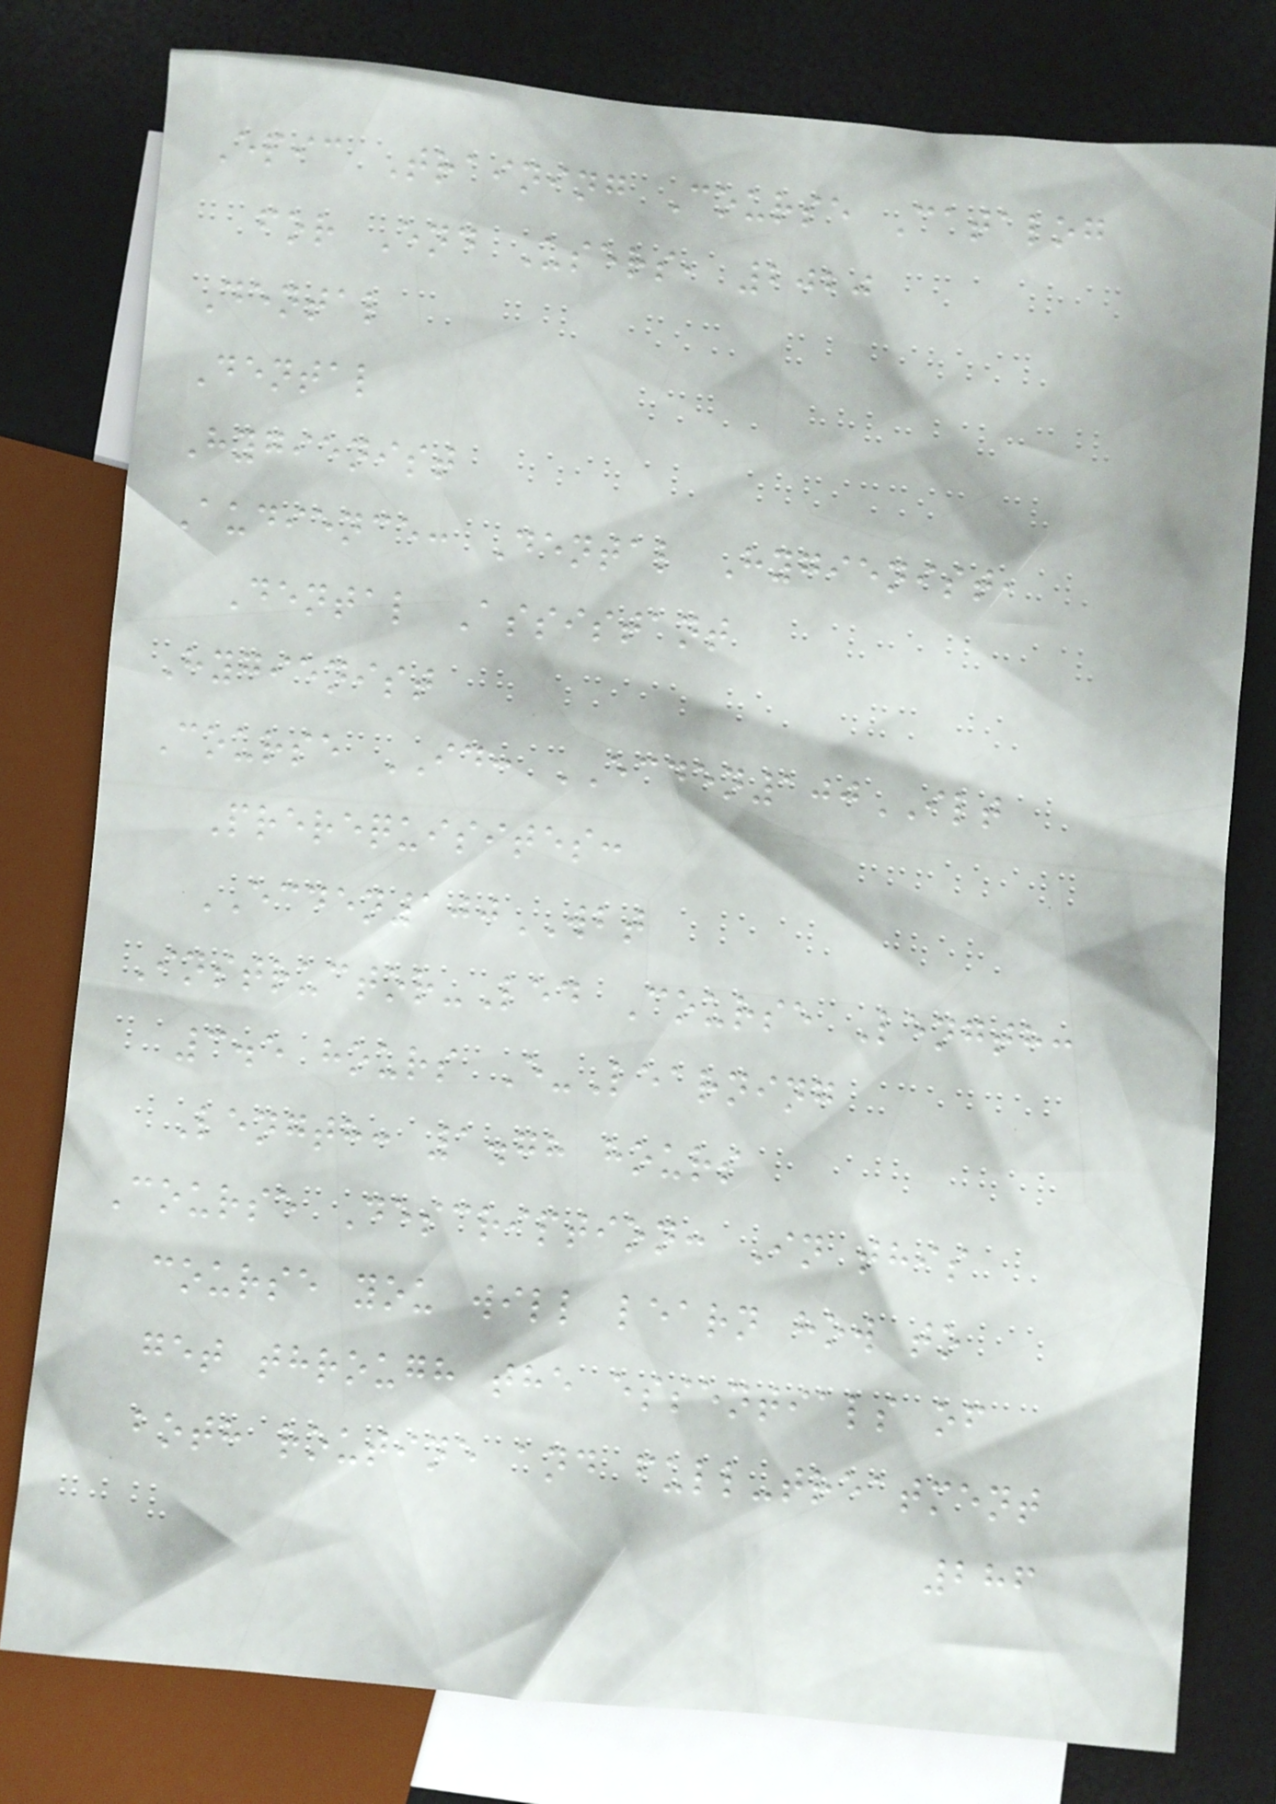Epic Training Course Catalog
for End Users, 2020
Dental
Dental
Hygienist
Audience: Dental Hygienist,
Dental Assistant
Hygienist
Course ID: ECDEN100ILT
Prerequisites:
ECDEN100WBT
Instructor-Led Course Length:
3.5 hours E-Learning
Length: 1.78 hours
Course Description: In this
course you will learn how to
get through the essentials of
both routine and full-treatment
286
